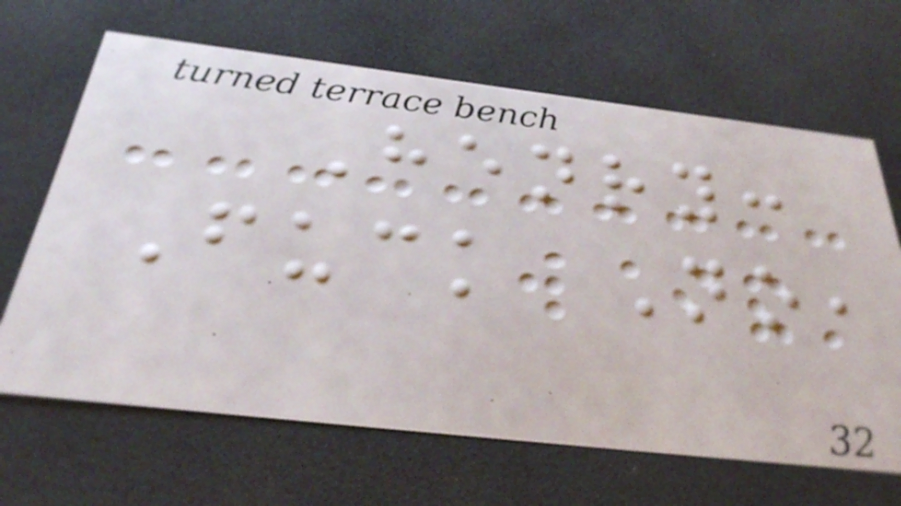Henry:
Fuck No,
